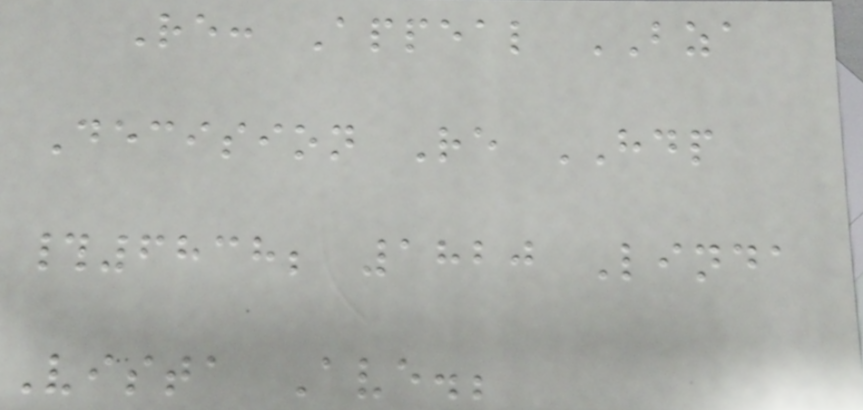Re: Appeal BZA
Decision Re HDP
#6838; 1820 Linda
Vista Ave.;
